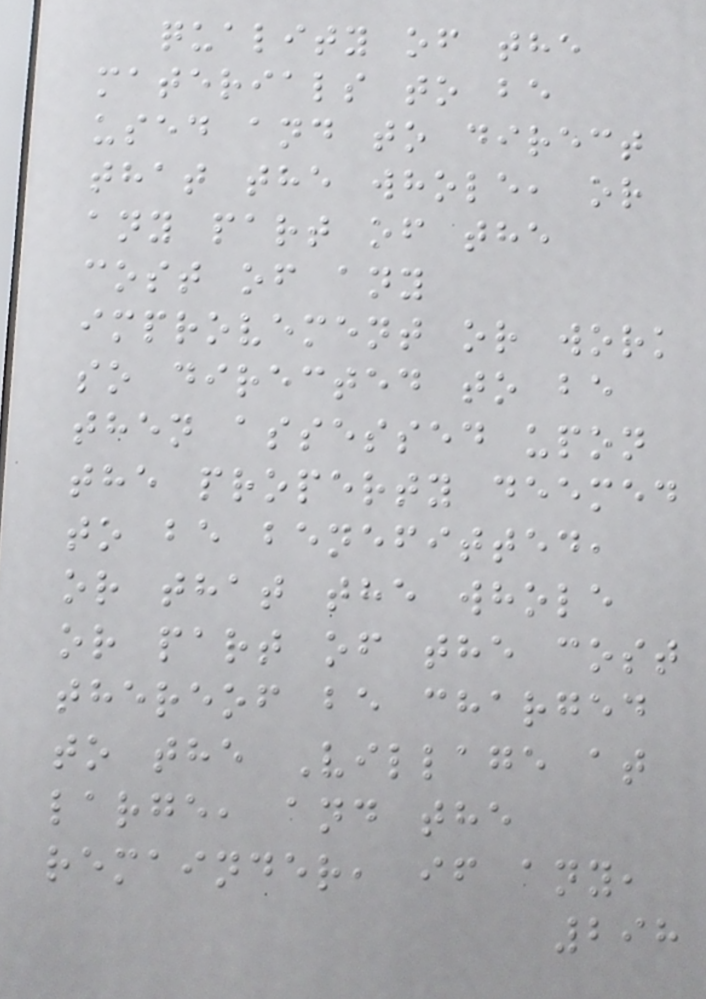quality of the
materials to be
used and to direct
that the whole, or
any part of the
cost of any
improvement or work
so directed to be
then assessed upon
the property deemed
to be benefitted,
or that the whole
or part of the cost
thereof be charged
to the Village at
large, and the
remainder, if any,
298
